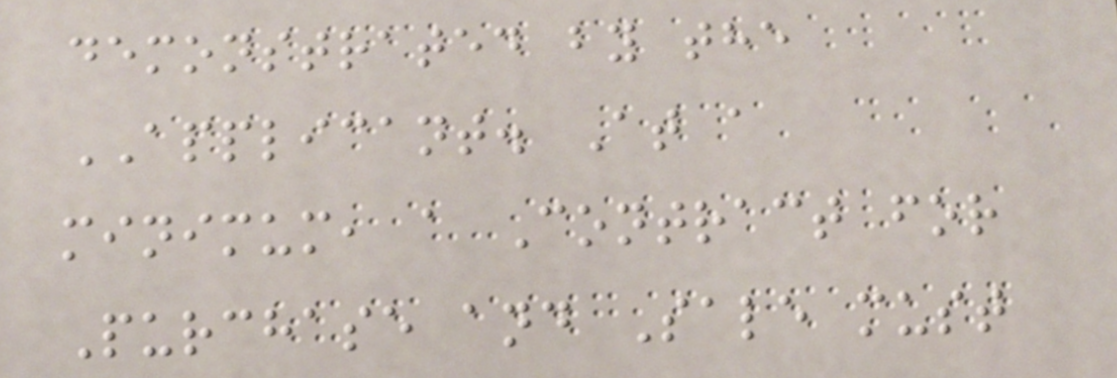demonstrated by the
APPLICANT. At a
minimum, a Contract for
Purchase and Sale must
